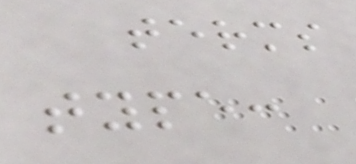terms
type:
